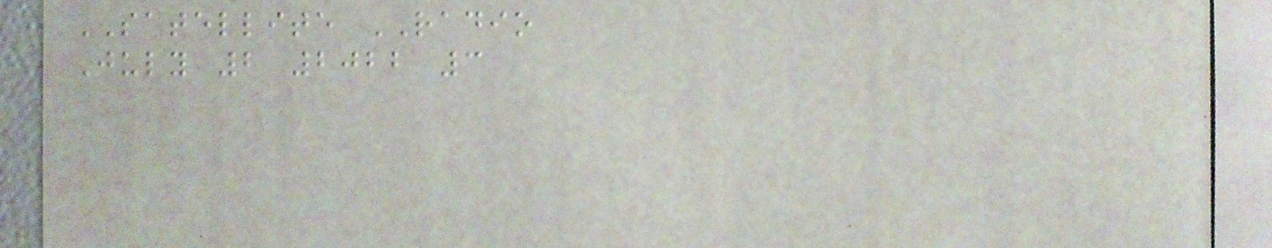SATELLITE RADIO
July 2 2022 3
